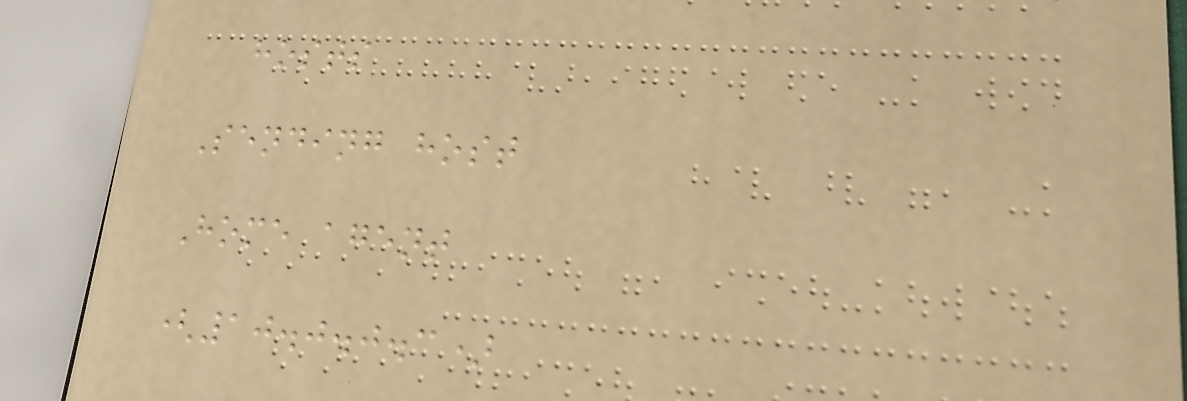hosts
Sending host
Home agent
(10.0.0.3)
